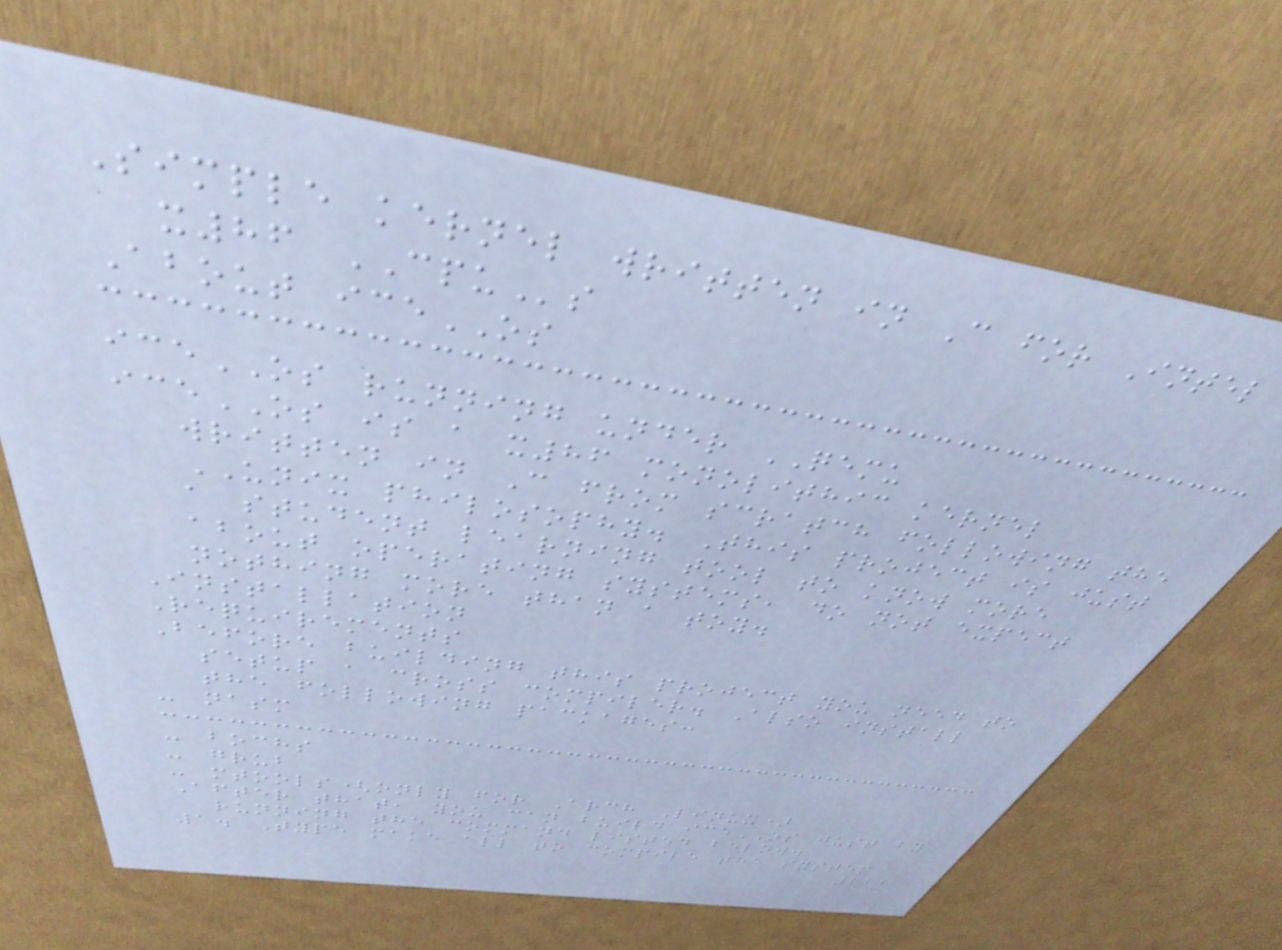Simple kernel written in C for Intel
x86 CPUs
About iceOS
iceOS running under QEMU
iceOS is a x86 monolithic kernel
written in C from scratch following the
UNIX philosophy. This project is just
a student learning tool to know more
about operating systems, do not expect
nothing more than a toy.
Installation
Requirements
Before building this project you need to
setup a cross compiler. Also install
the following packages:
- nasm
- bochs
- grub
- mtools(only for Arch Linux)
After that, you can build iceOS just by
running the command listed below.
1. Type make all to compile the system
222
